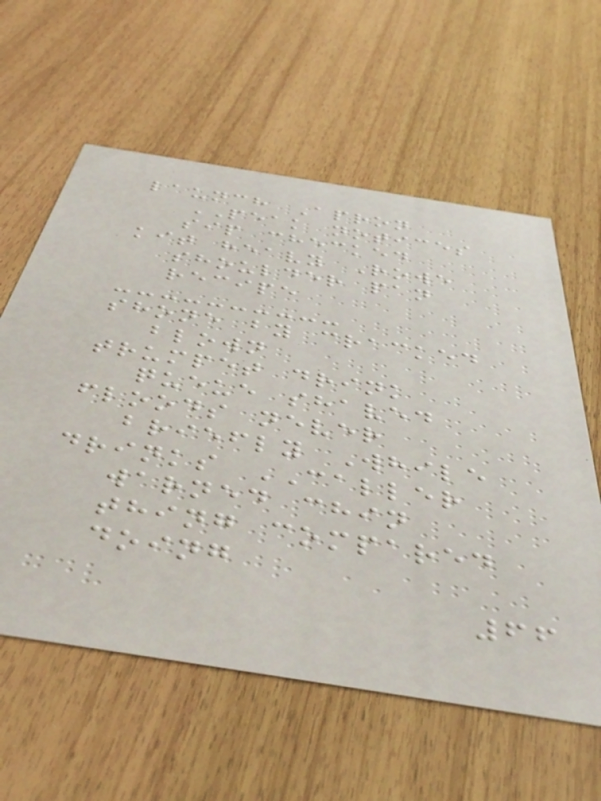launch Apron
PEAK notices
sip checked
kit heavy Rowe
shoulder pan
recipe
shone by cracked
blown
trumpet drink
queue shaved
floods never
briefly While
drinks CALLER
warned chin
thing compared
doing
66
